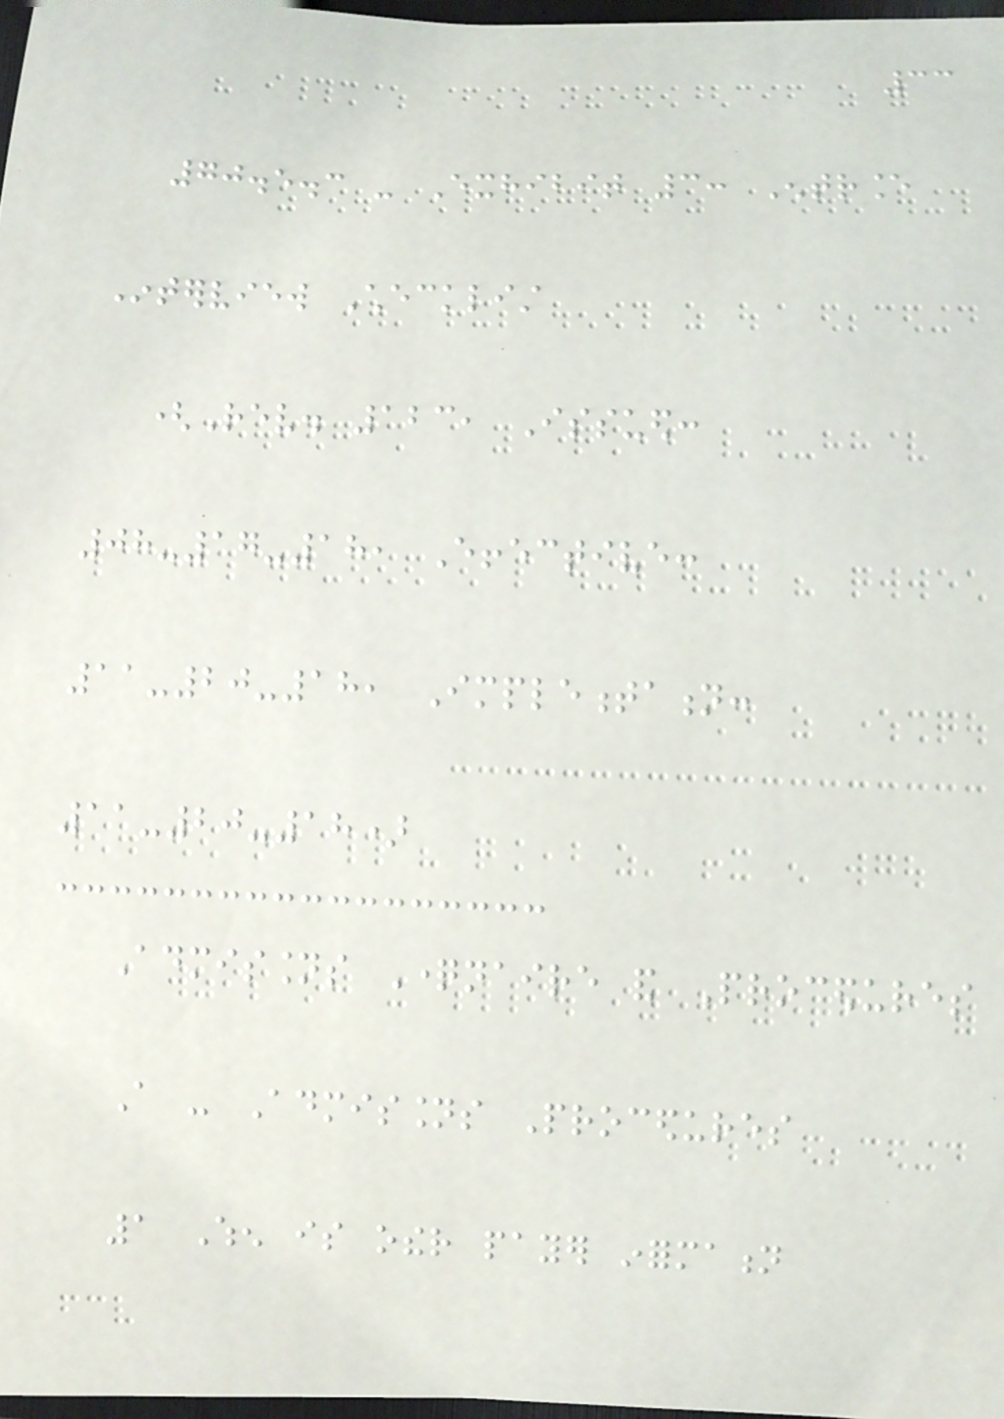33
70.5.3 - Exhibit 3: Entrance
Interview Checklist
(Rev. 123, Issued:
08-17-18, Effective:
11-20-18, Implementation:
11-20-18)
Admissions Questionnaire and Procedures
A - Admissions Procedures
1 When is other payer information
